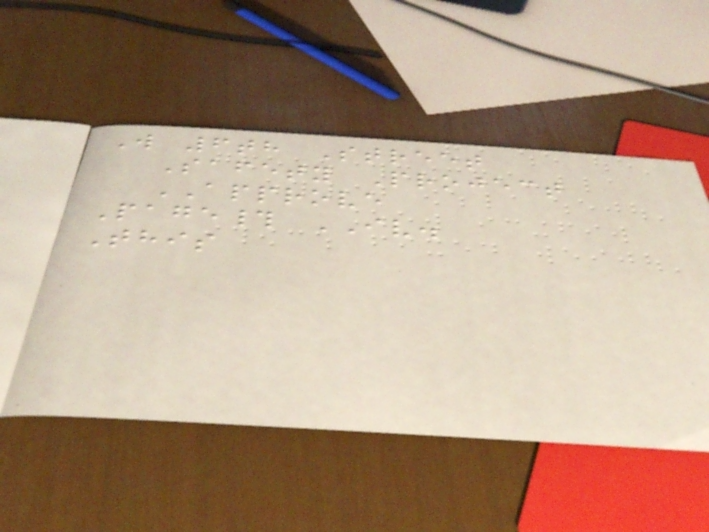W 6th Street
Safety Project
APPROVE
Page# IV.
This
